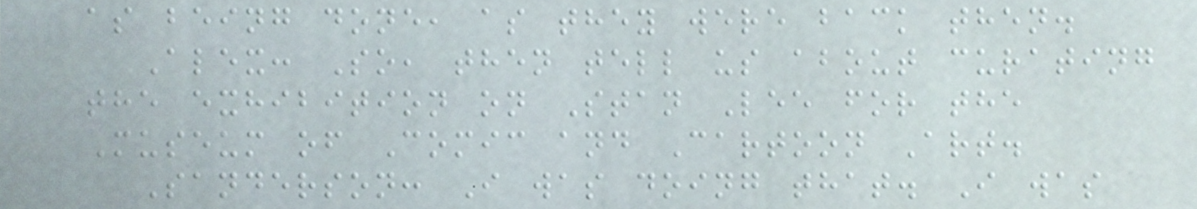as being done, as they were back then.
Alex: So, then tell us about curating
the exhibition on Stan Lee for the
Museum of Comic and Cartoon Art.
Sanderson: I was doing that. I was
